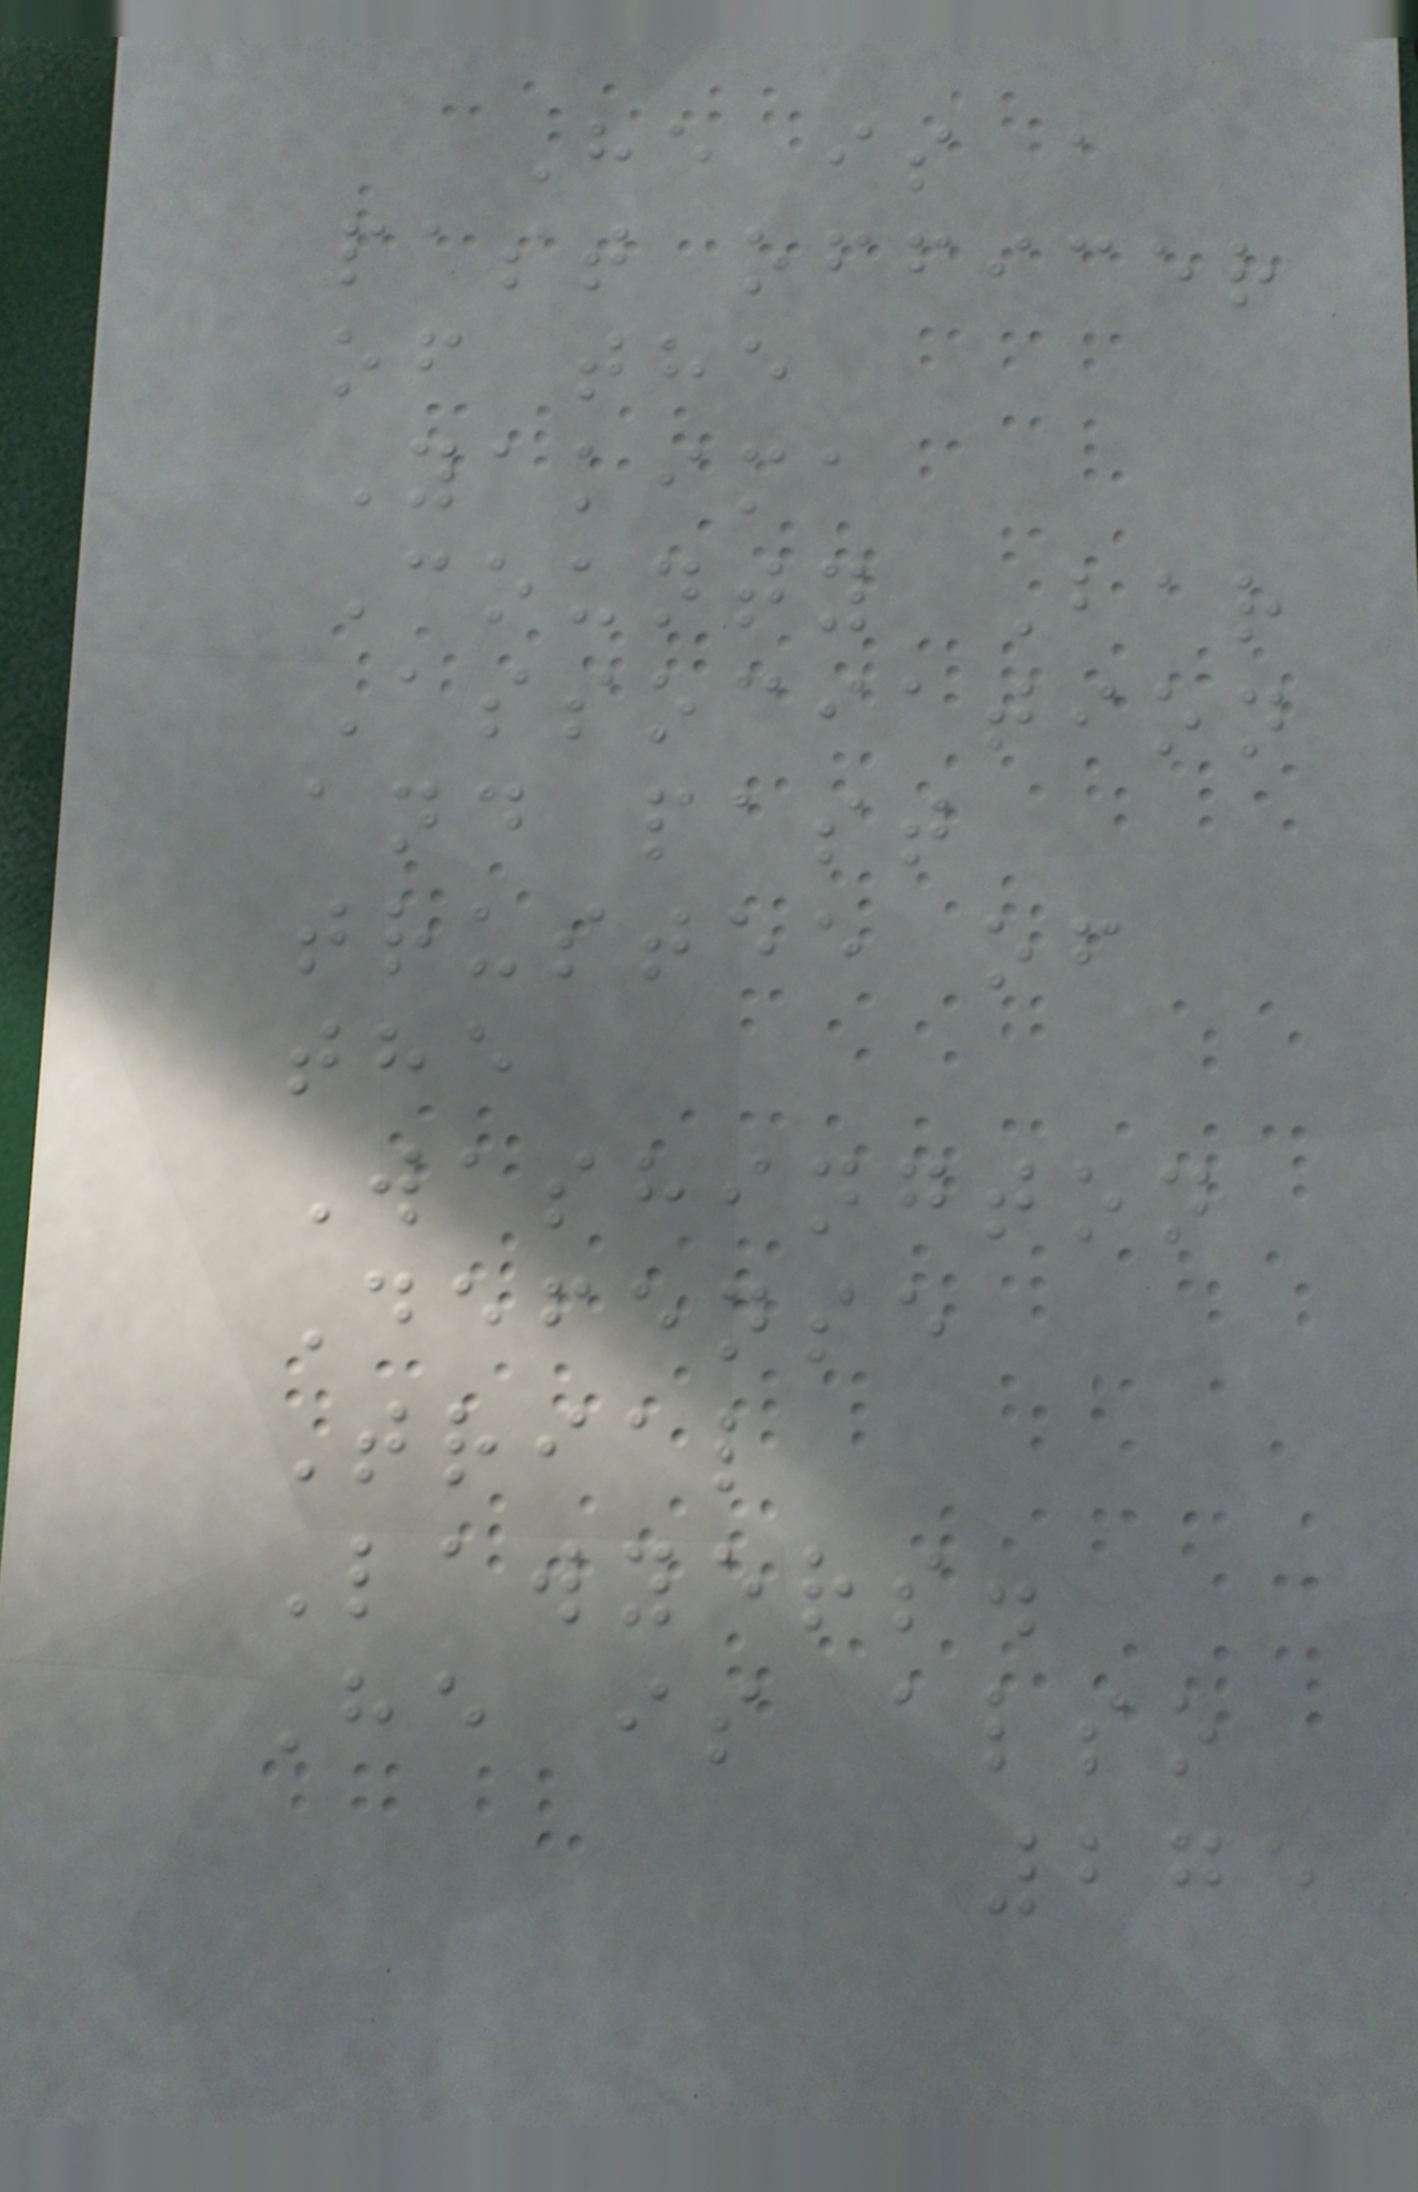He is a
past officer
of the
Yakima
County Bar
Association
and past
trustee of
the
Washington
Defense
Trial
Lawyers.
He is also
275
